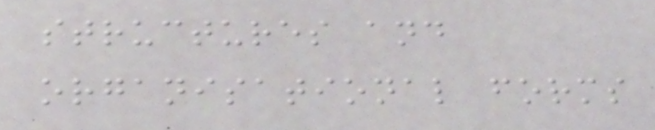structures and
organisational forms
